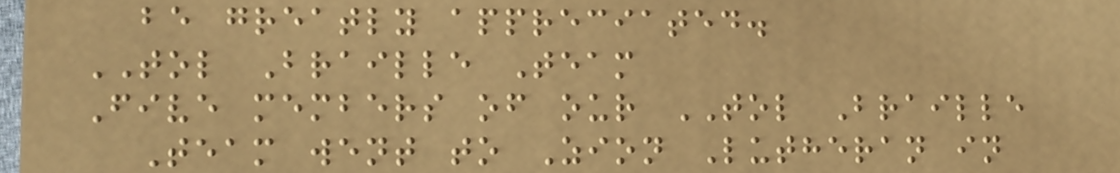be greatly appreciated.
TOL Braille Team
Five members of our TOL Braille
Team went to Zion Lutheran in
